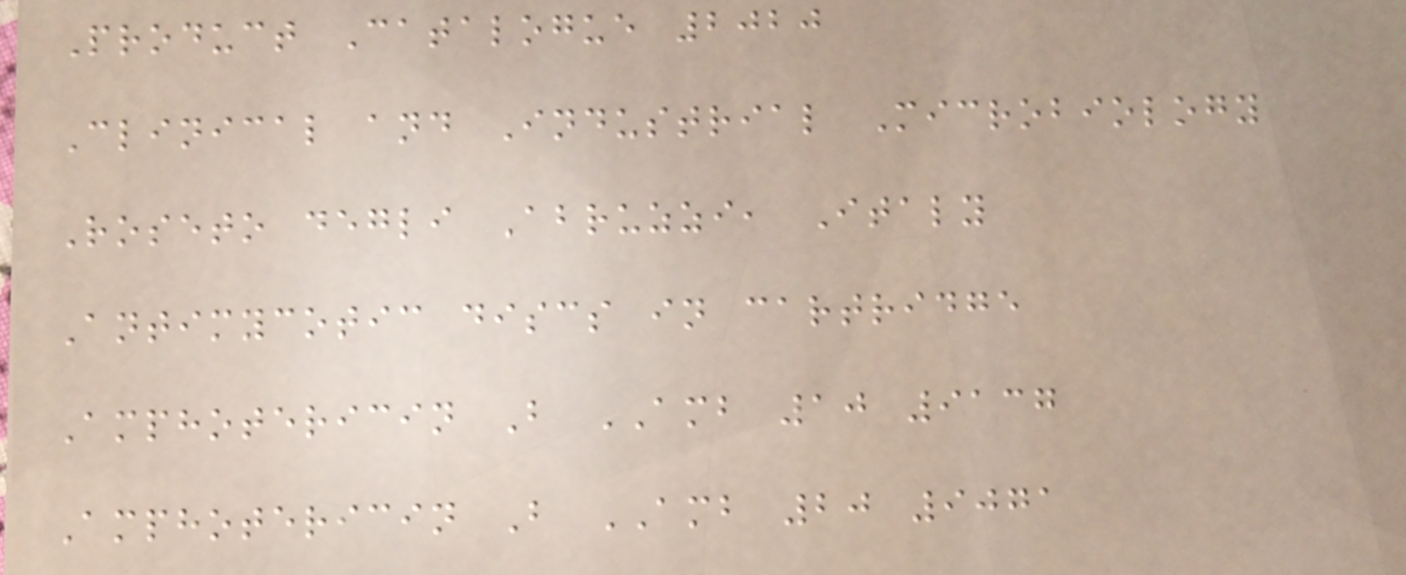Product Catalogue 2020
Clinical and Industrial Microbiology
Roseto degli Abruzzi, Italy
Antimycotic discs in cartridge
Amphotericin B AMB 10 9137
Amphotericin B AMB 20 9071
